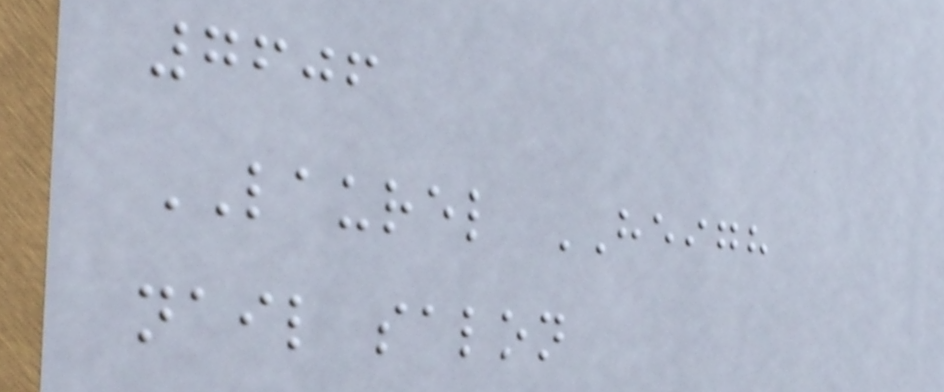7606
LAUREL HEIGH
nail salon
